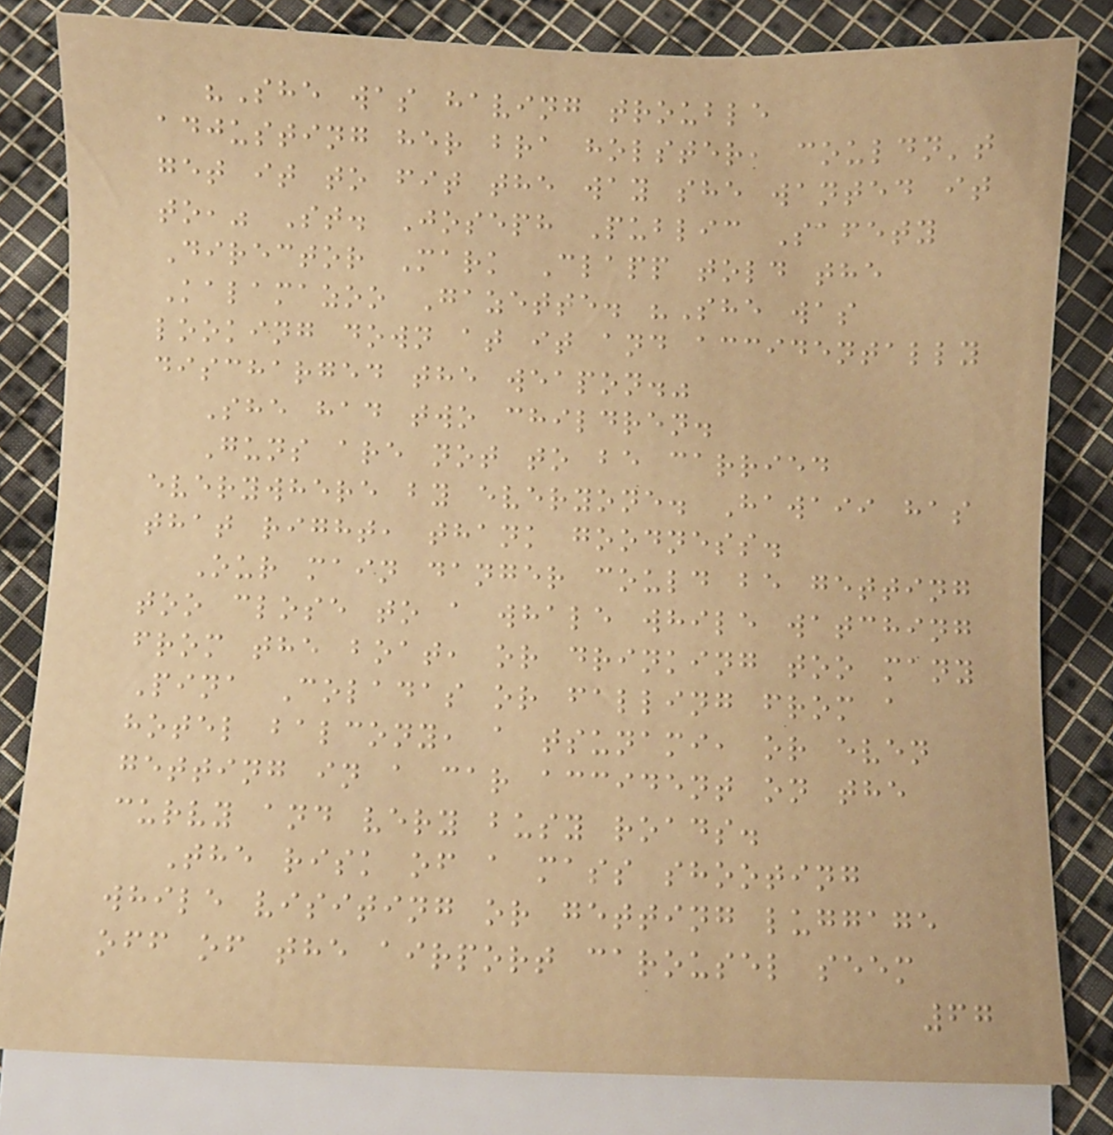"She was having trouble
adjusting her bra holster, couldn't
get it to fit the way she wanted it
to," St. Joseph Public Safety
Director Mark Clapp told the
Kalamazoo Gazette. "She was
looking down at it and accidentally
discharged the weapon."
She had two children.
Guns are not to be carried
everywhere by everyone. Hawaii has
that right, thank goodness.
Our main danger could be getting
too close to a whale while watching
from the boat, or drinking too many
Pina Coladas or falling from a
hotel balcony, a tsunami, or even
getting in a car accident on the
curvy and very busy roads.
The risk of a mass shooting
while visiting or getting luggage
off of the airport carousel seem
67
